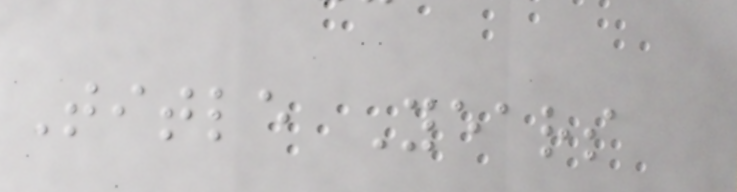Title Years
